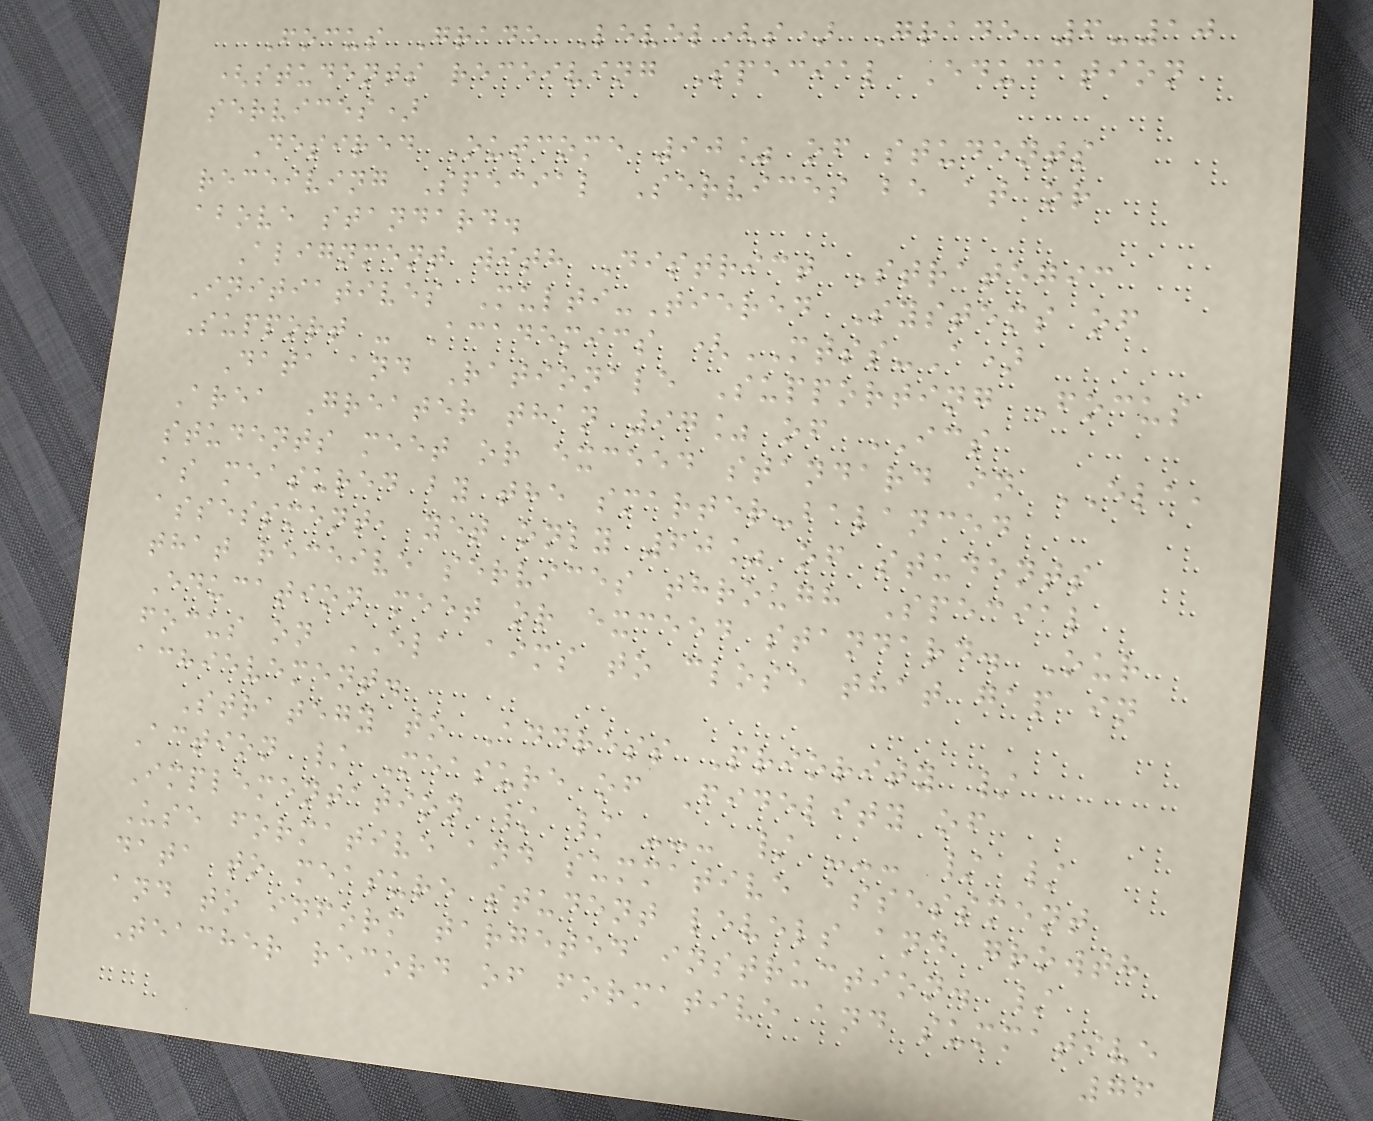Focus Grade Level(s) Grade 6-10
(students receiving Special Education
services)
Desired Outcome 90% of students
receiving Special Services be at or
above standard.
Alignment with District Strategic
Initiatives Multi-Tiered Systems of
Support - Academics (MTSS-A)
Data and Rationale Supporting Focus
Area Greater than 97% of ICS
students meet or exceed standard in ELA,
as measured by the smarter-balanced
assessment, yet only 60% of students
that receive services through Special
Education meet or exceed standard. Our
focus on ELA aims to close that gap in
achievement.
Strategy to Address Priority /
Action / Measure of Fidelity of
Implementation / / --- / --- / /
Use formative and summative assessment
data to measure student levels and growth
and to inform targeted instruction. /
Teacher record of formative and summative
76
